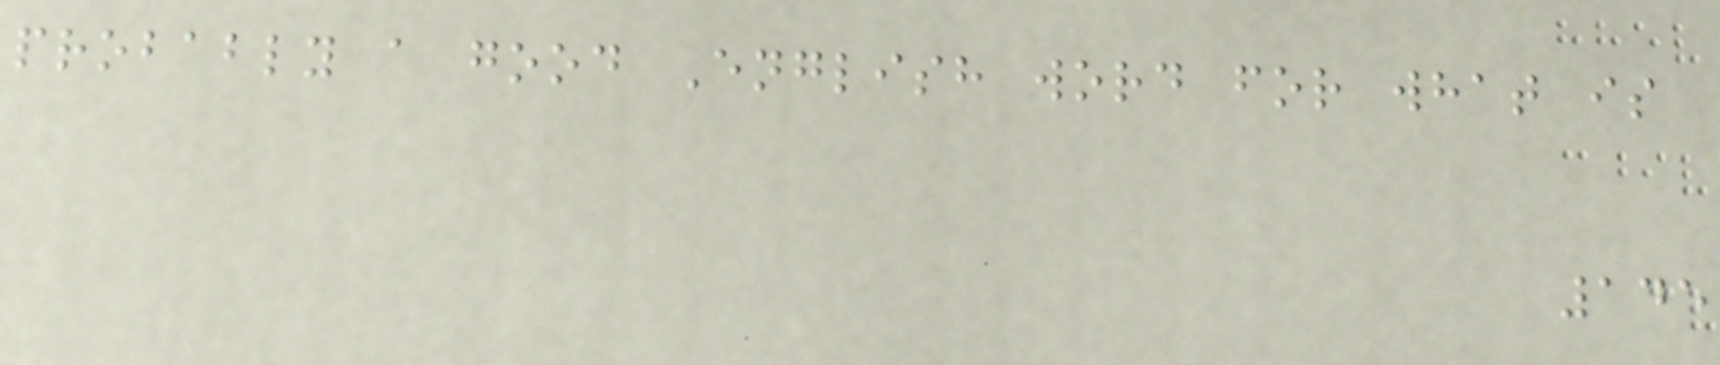probably a good English word for what is
145
